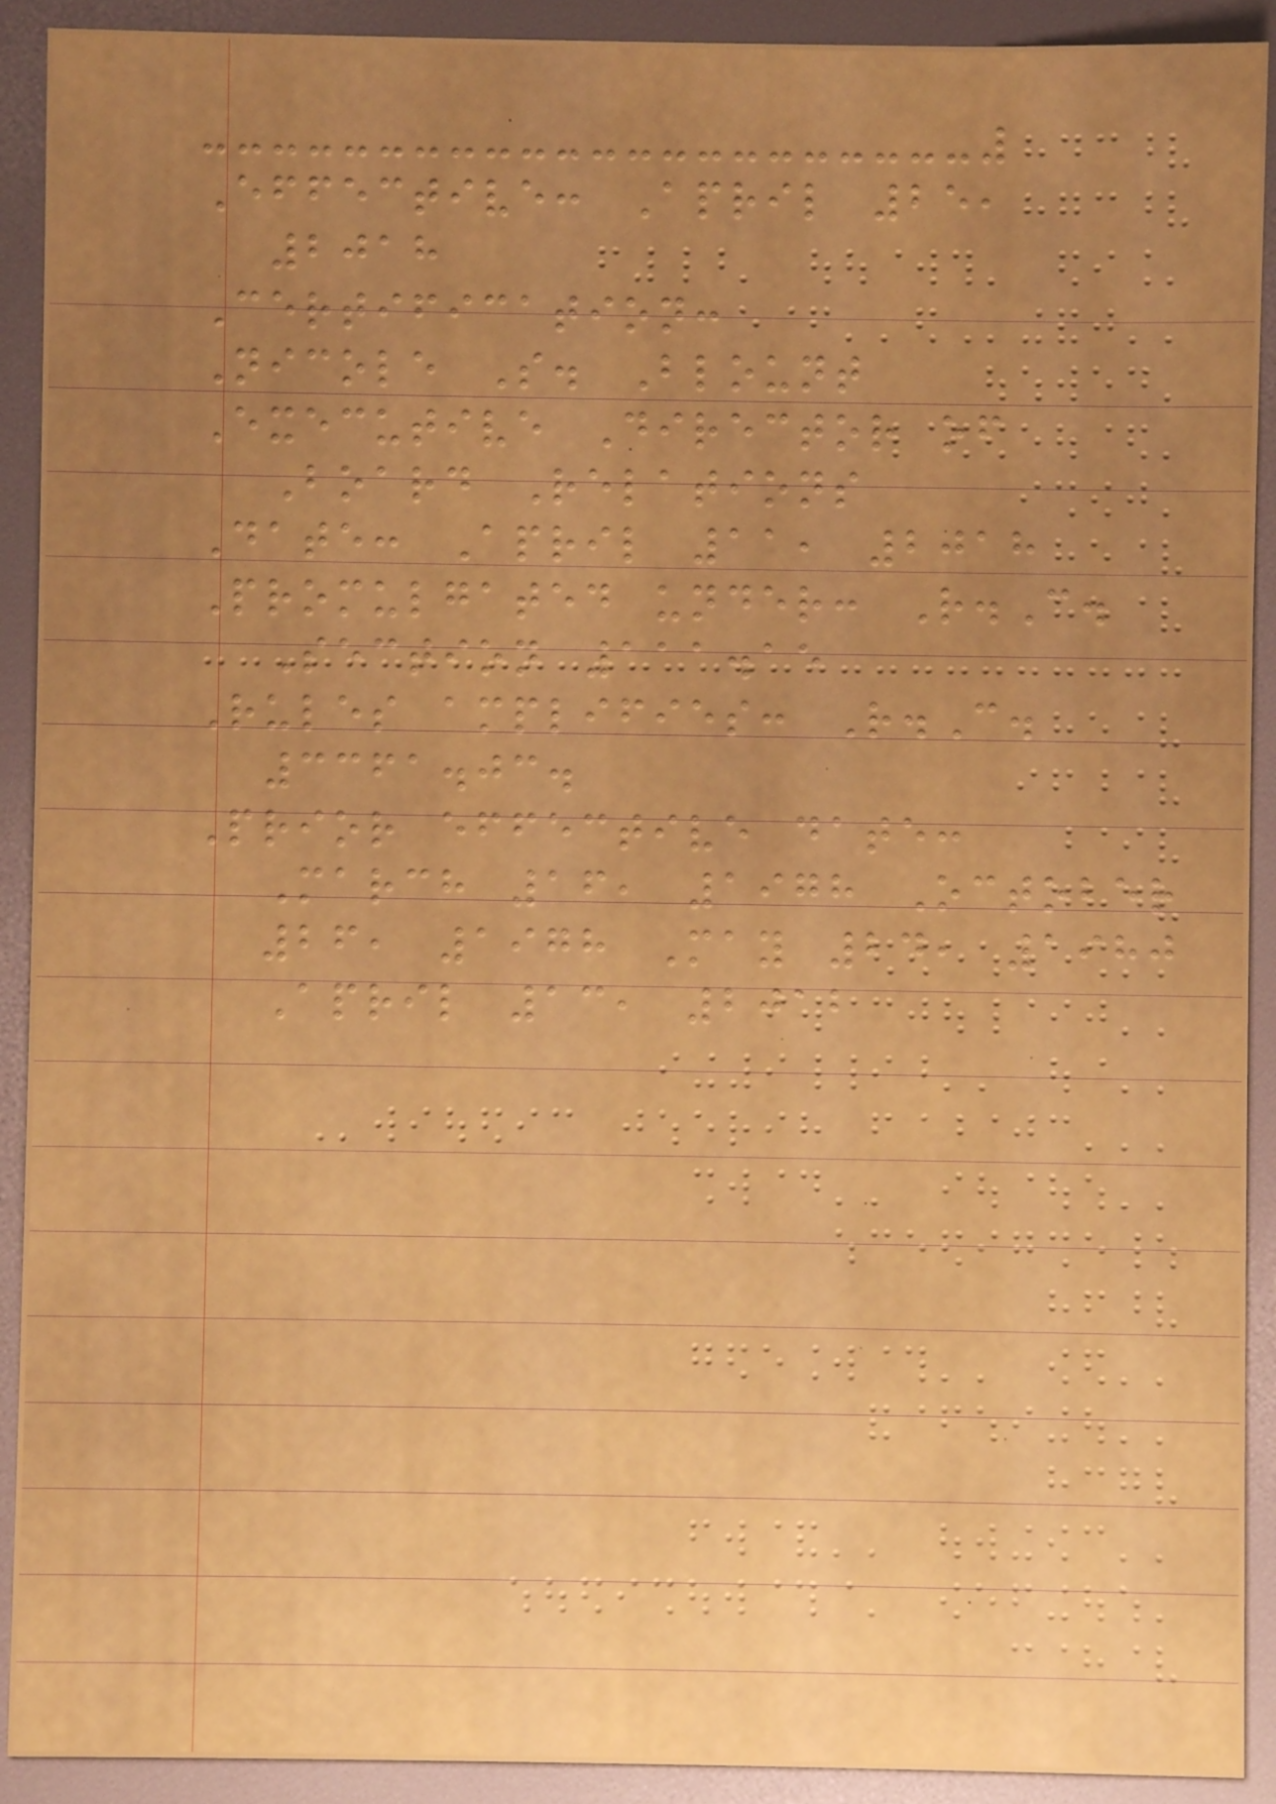Effective: April 25,
2018
Certification:
Nicole S. Blount
Executive Director of
Board Relations
Date: April 11, 2018
Promulgated under: R.C.
Section 111.15
Rules amplifies: R.C.
3361.03.
Prior effective date:
March 16, 1978 October
26, 1978 May 24, 1980
April 13, 2012
